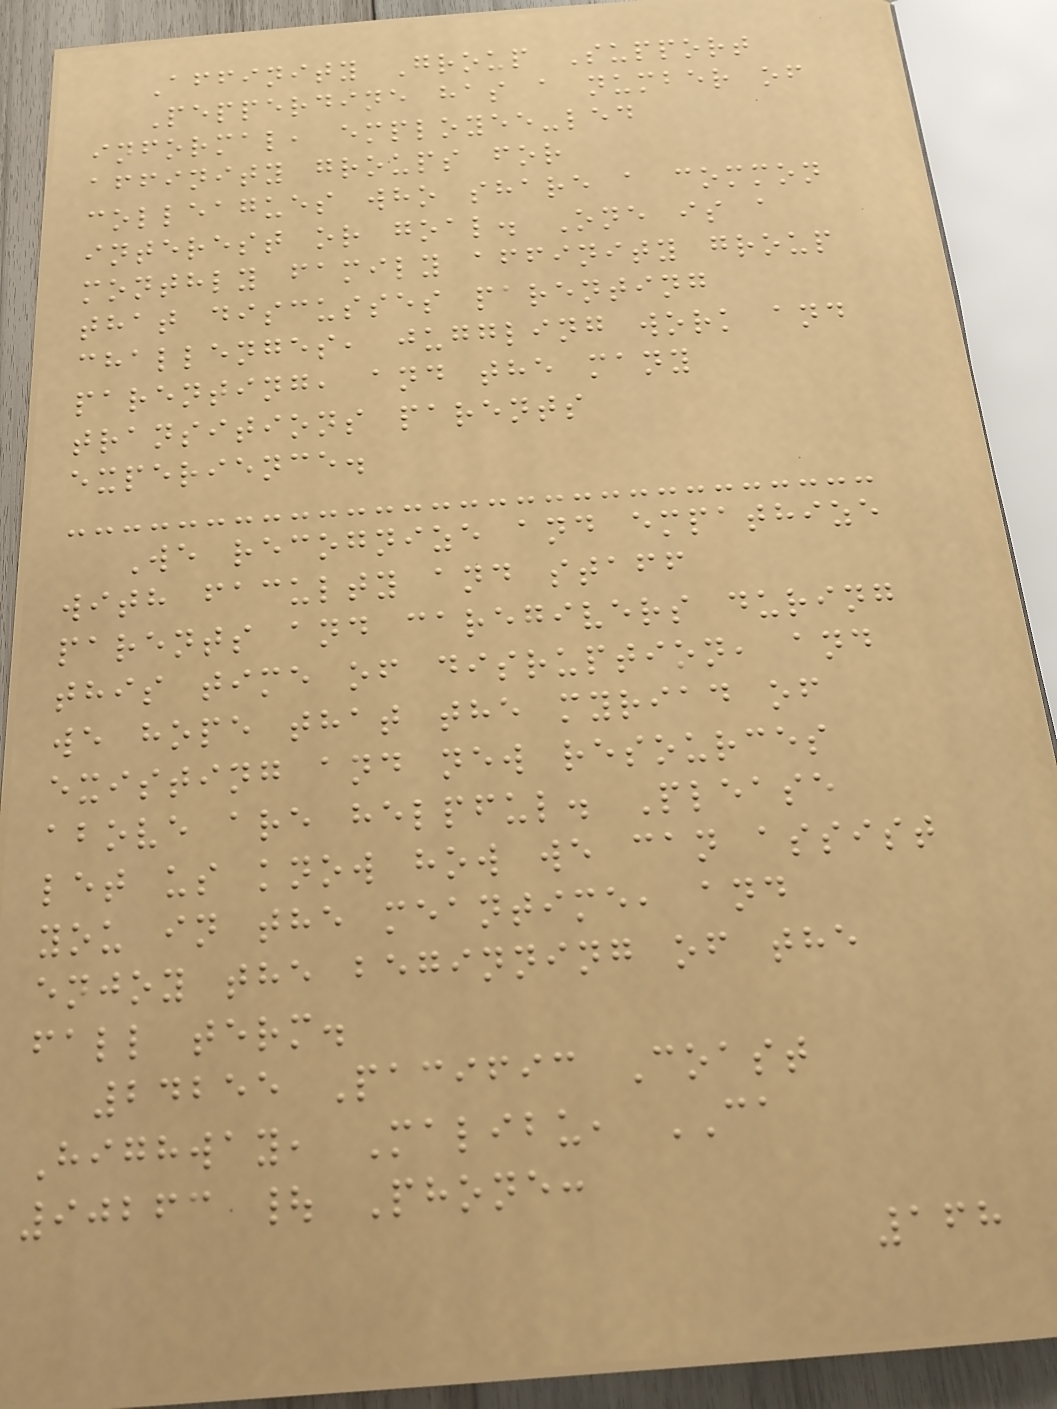Affinity Group Support
Pepperdine has a number of
informal, employee-led
affinity groups for
colleagues who share a common
interest or goal. One is a
monthly family affinity group
that discusses parenting
challenges, juggling work and
parenting, and the many
transitions parents
experience.
We recognize and empathize
with faculty and staff
parents and caregivers during
this time of disruption, and
we hope that the myriad of
existing and new resources
above are helpful. Please
let us know how we can assist
you in the meantime, and
enjoy the beginning of the
fall term.
24255 Pacific Coast
Highway, Malibu, CA
90263 | Phone:
168
